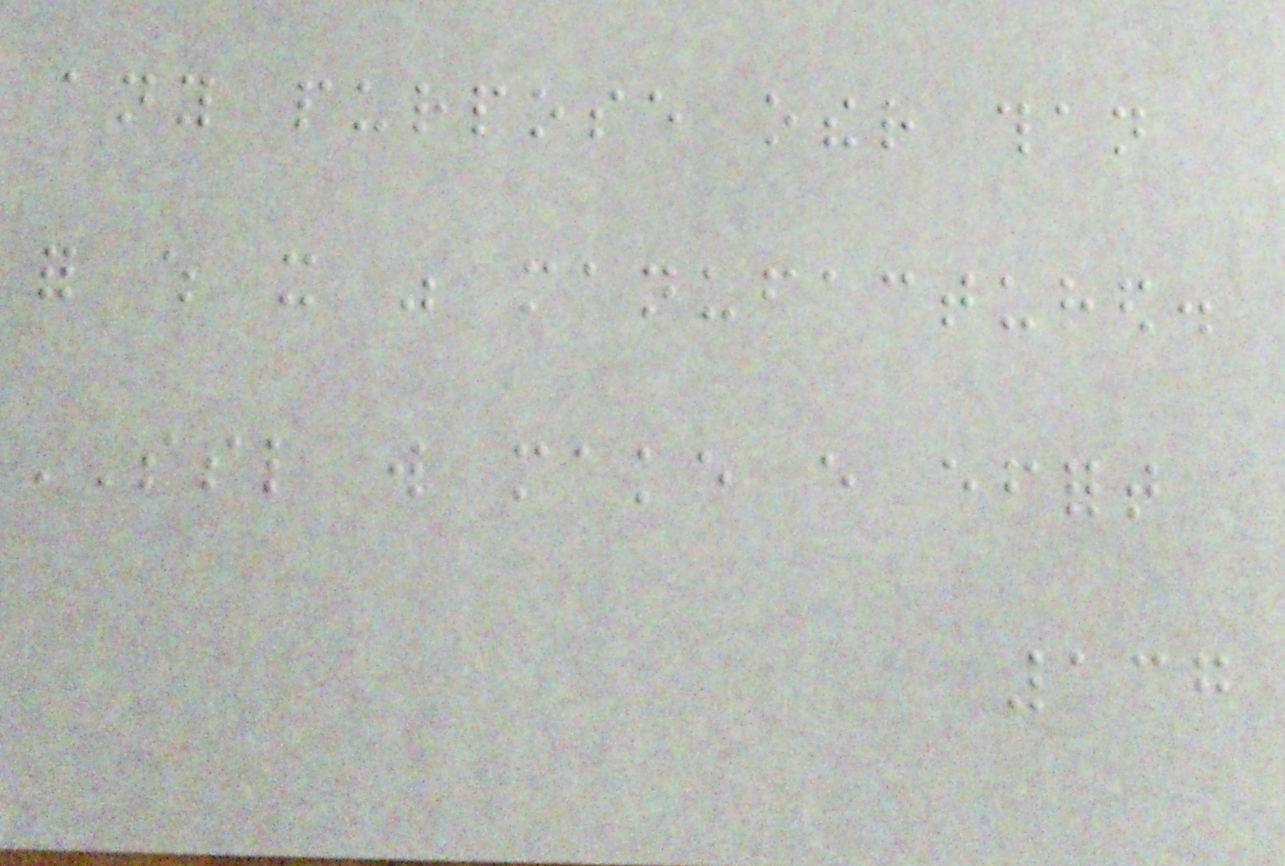any purpose other than
for which it was manufactured.
SSL will make every effort
137
